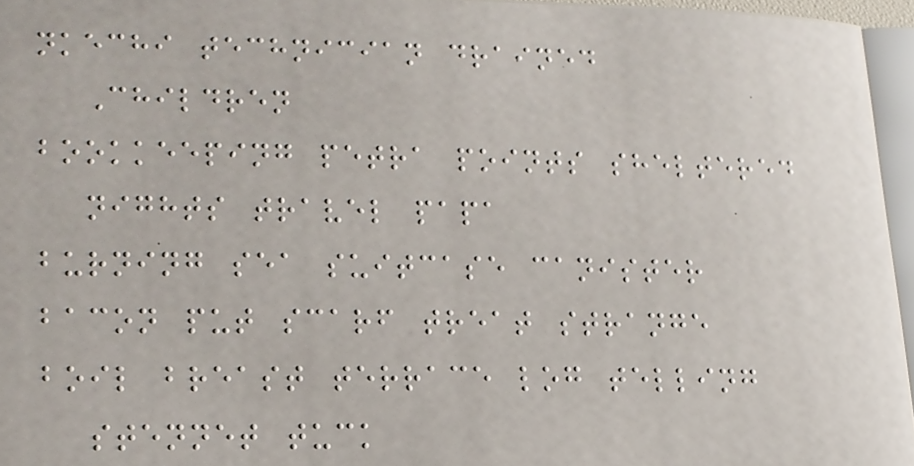nkechi technician drained
Children
bookkeeping petra points sheltered
nights travel papa
burning sea suitcase canister
bacon put scarf treat strange
boil breast terrace log telling
stennet tuck
